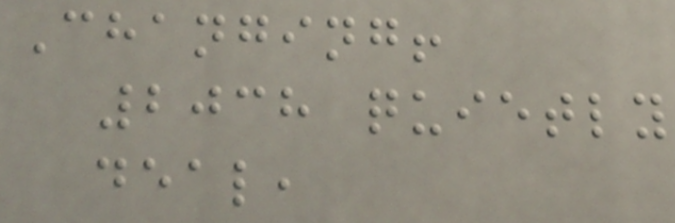Changing!
2038 quietly
deal,
